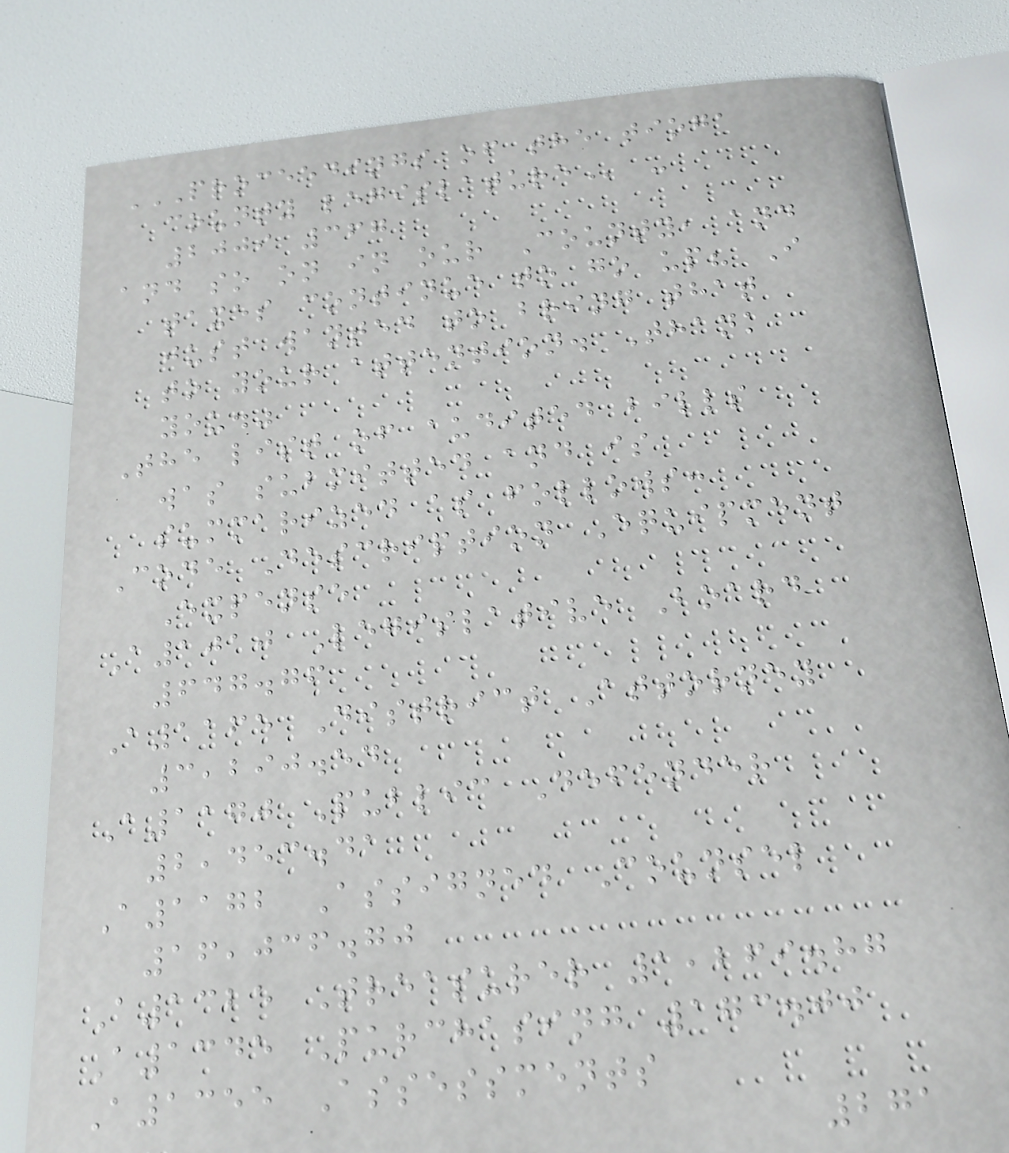PROCEEDINGS OF THE TIOGA
COUNTY LEGISLATURE -
2009 367
and so on in our County, and
taxes continue to go up? I
just wanted to bring that
to your attention. Thank
you."
The list of audited bills
was submitted and is
summarized as follows:
Code Description Equipment
Expense
A1010 Legislative Board
647.76
A1165 District Attorney
3,290.54
A1170 Public Defender
2,453.41
A1172 Assigned Counsel
16,036.70
A1325 Treasurer 1,269.87
A1345 Purchasing 173.00
A1355 Assessments
271
